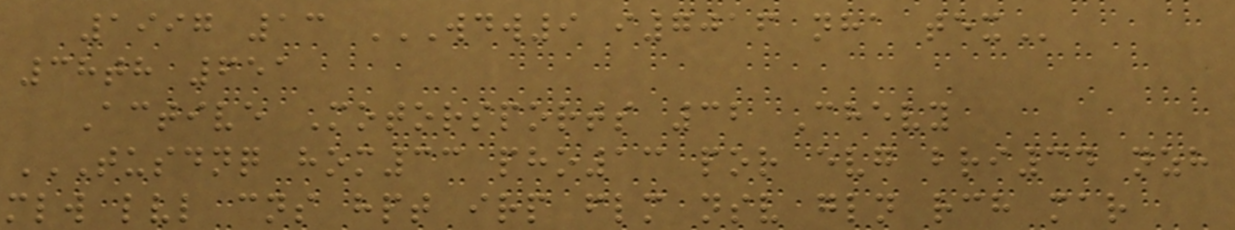1997 13 WDW9 I7016 NHA TEX
38th 651
Active Motorsports 32 Chevy
TUSDNQ HOM33 PHO13 POR EVG BRI34 NZH
MLW LVL CNS HPT IRP FLM NSV GLN RCH MAR
